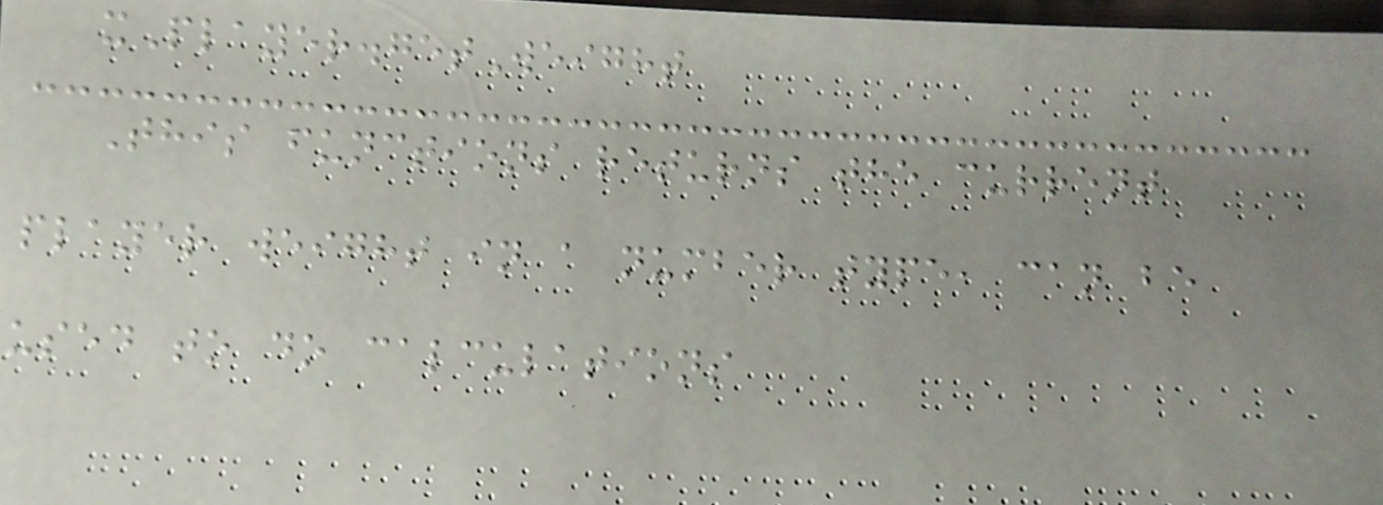xPlayer.getWeight
This functions returns the current
player weight in a number type, can be
used to do calculations
